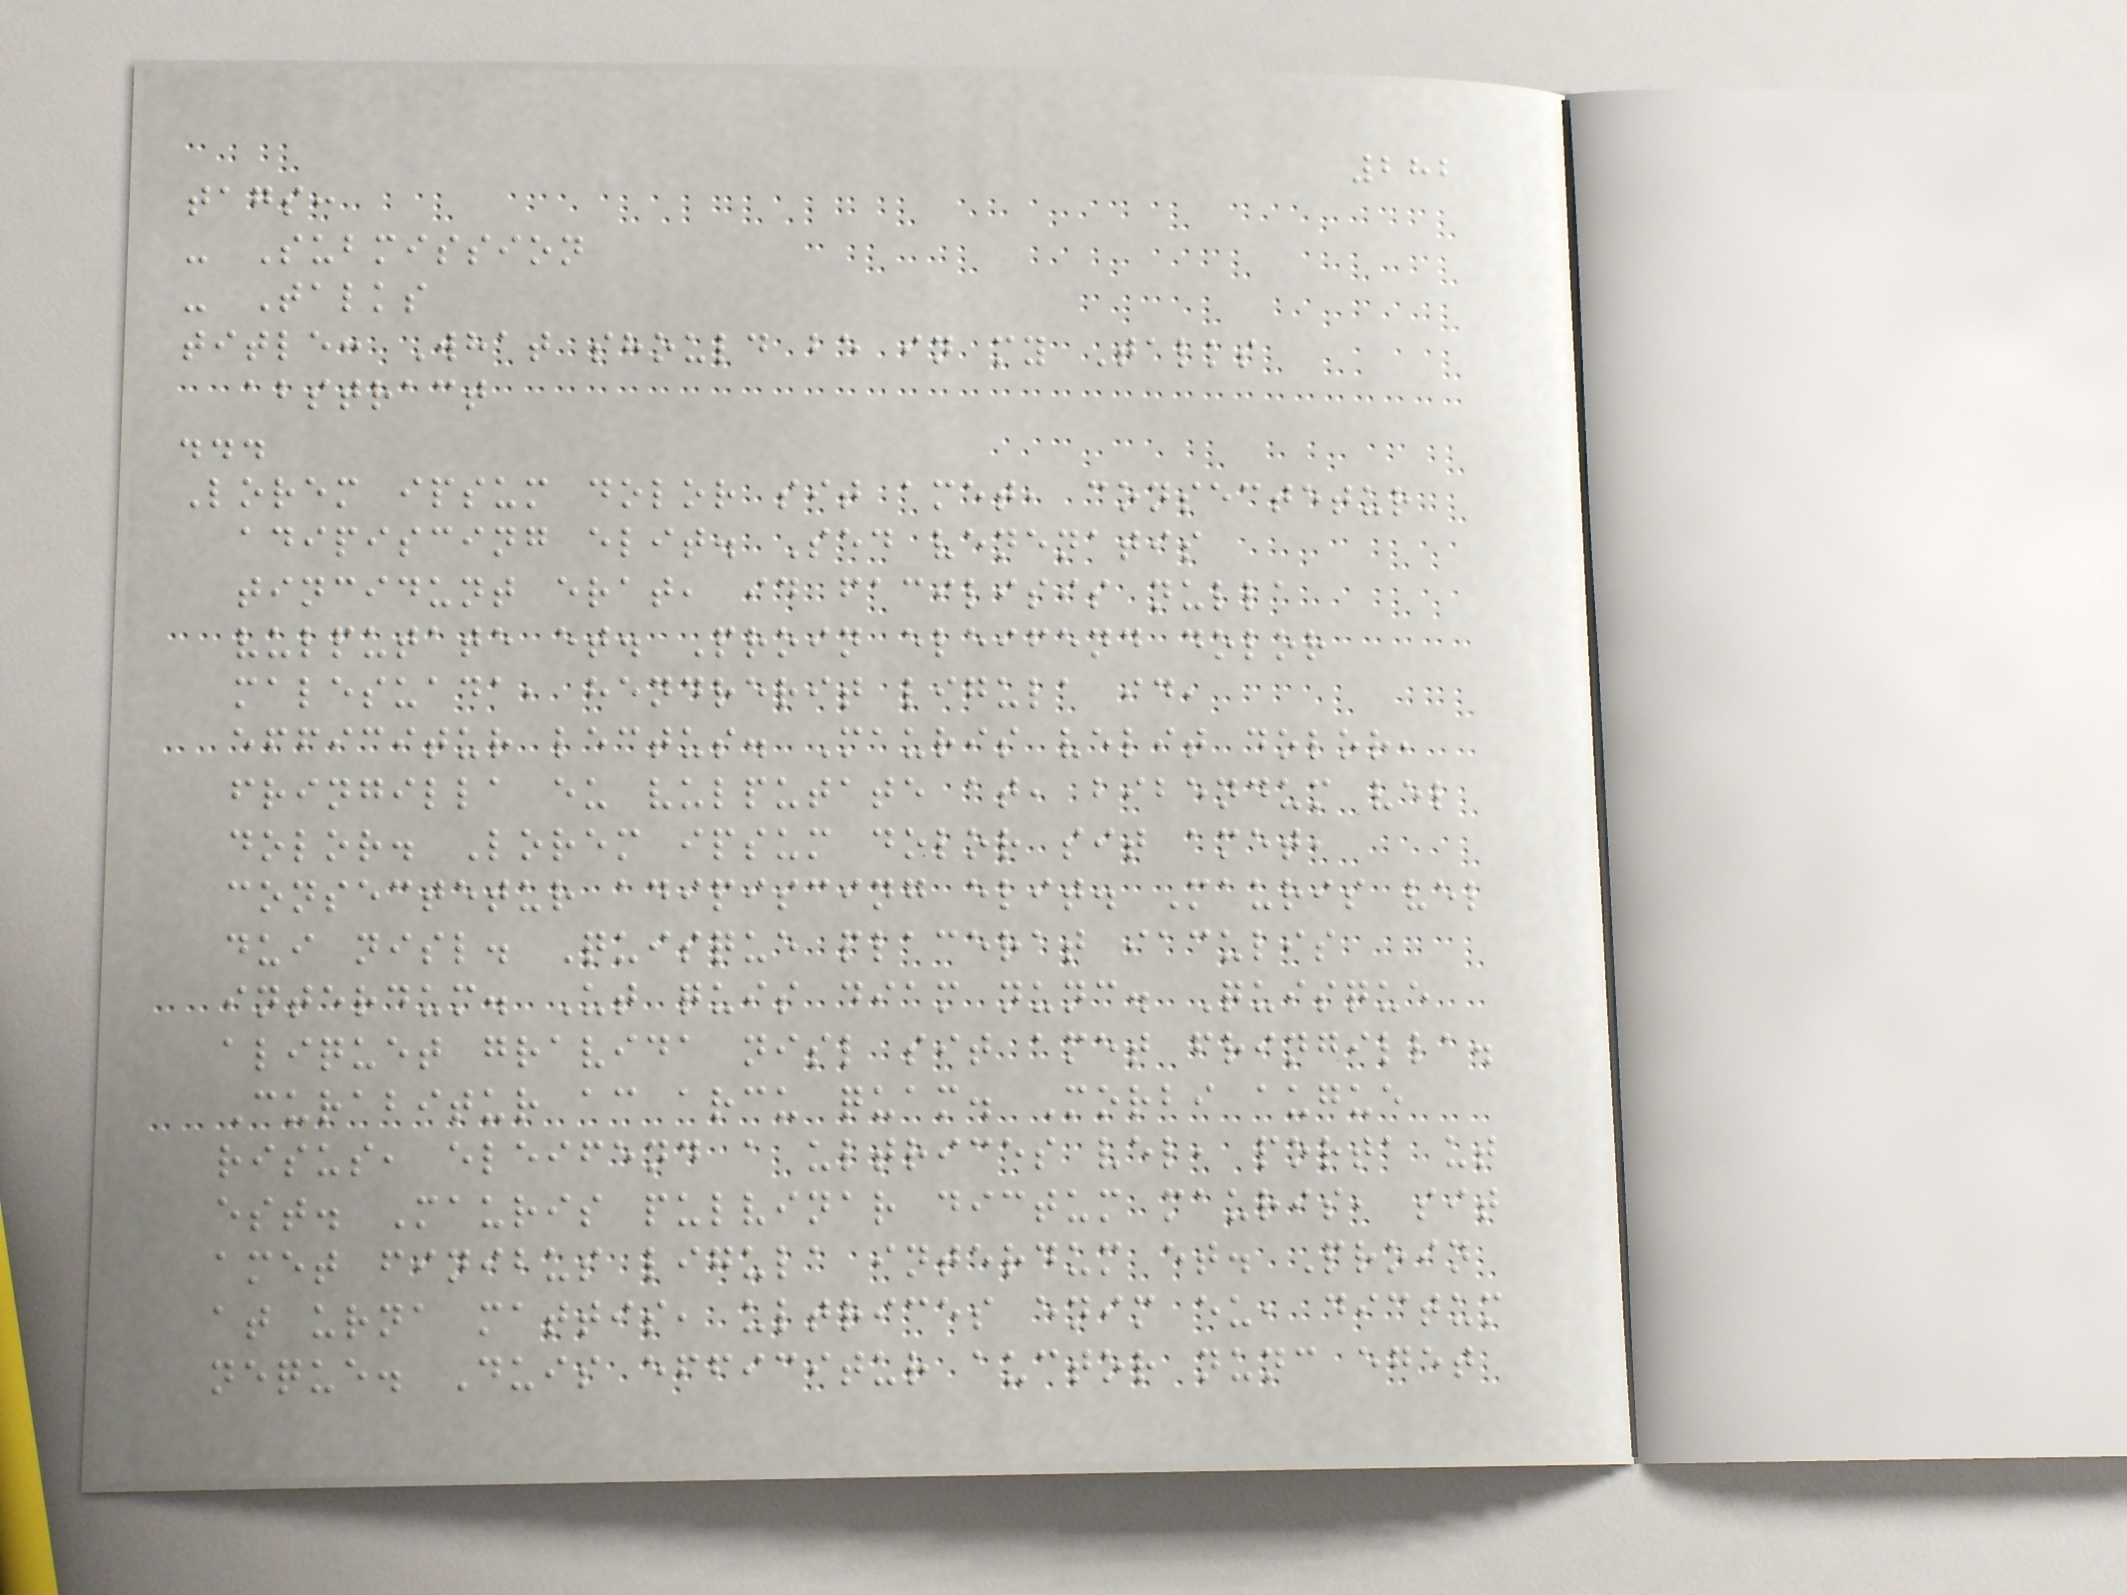282
tags:
- Submission
- Talks
title: What should be in my Talks
abstract
...
Lorem ipsum dolor sit amet, consectetur
adipiscing elit. Sed venenatis
tincidunt erat, id facilisis nulla
vulputate et. Proin eleifend dolor
malesuada, hendrerit ligula id,
efficitur lectus. Mauris velit dolor,
fringilla eu vulputate at, bibendum vel
dolor. Lorem ipsum dolor sit amet,
consectetur adipiscing elit. Mauris vel
dui nisl. Quisque placerat iaculis
interdum. Ut quis diam nunc. Quisque
aliquet gravida nisl sit amet fringilla.
Curabitur ac arcu quam. Morbi augue
risus, eleifend a ultrices vel, porta ut
est. Mauris pulvinar dictum mauris, sit
amet finibus ligula interdum et. Proin
at urna mattis, ultrices enim eu, dictum
neque. Duis efficitur auctor nunc eget
